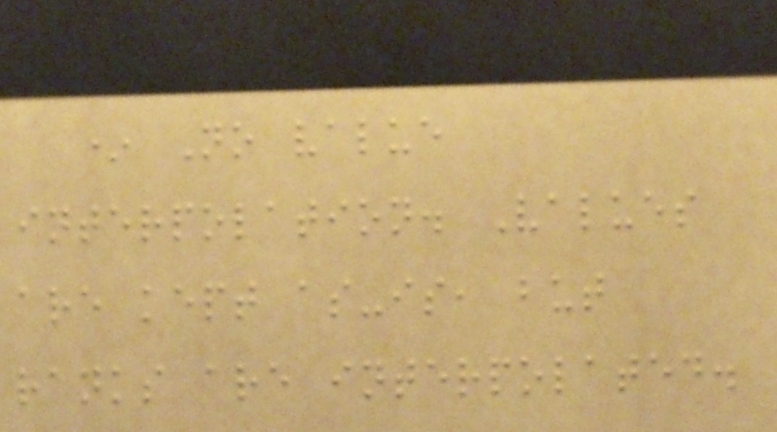* No value
interpolation. Values
are kept as-is, but
ranks are interpolated.
